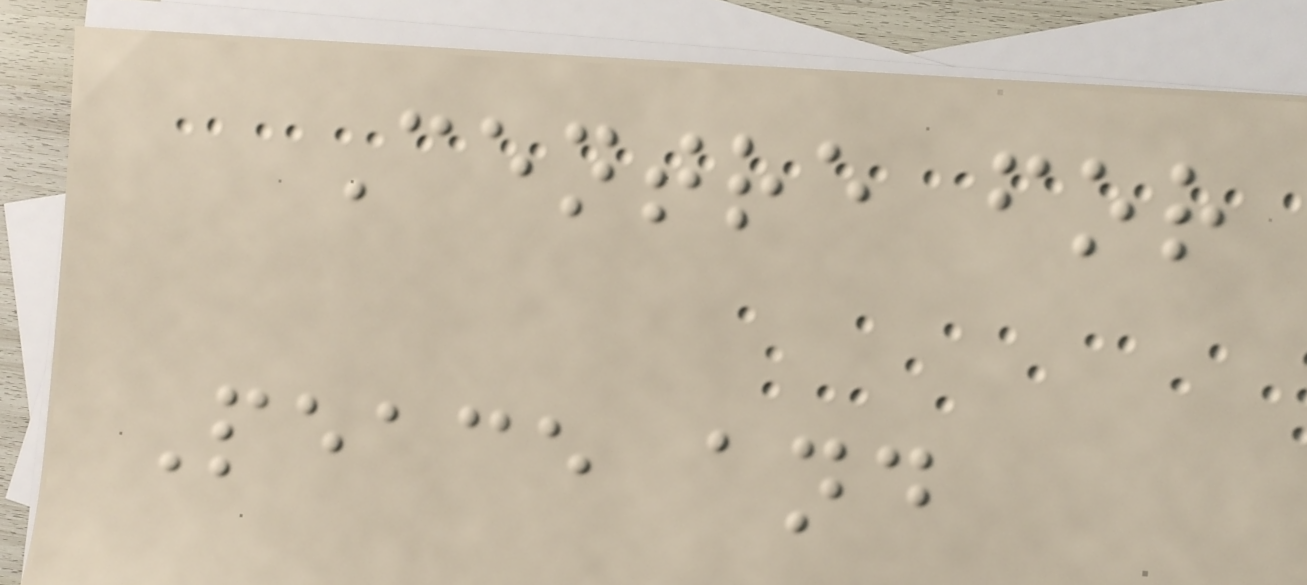Centre for
Peace and
